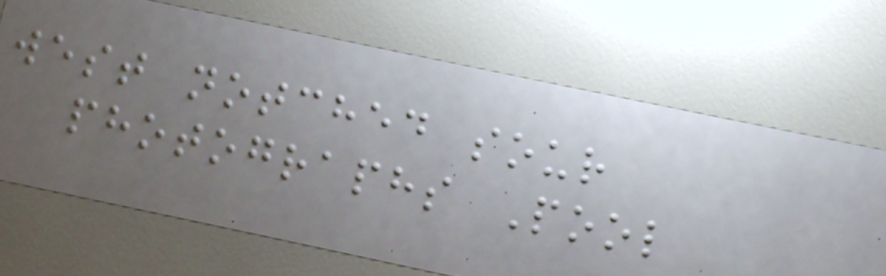west notched sour
photographs Pool
